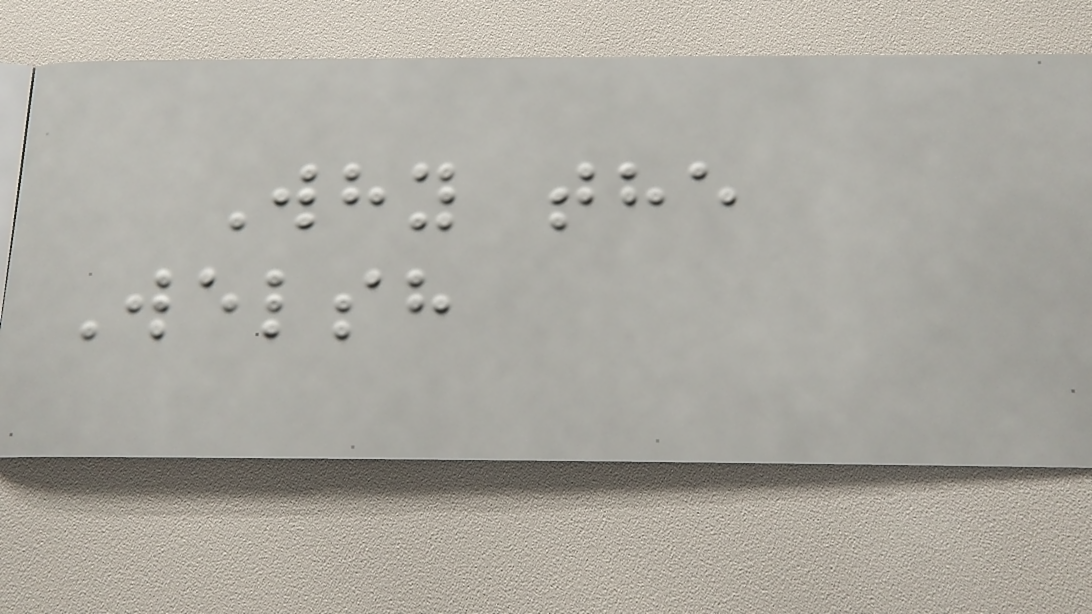Why the
Welsh
